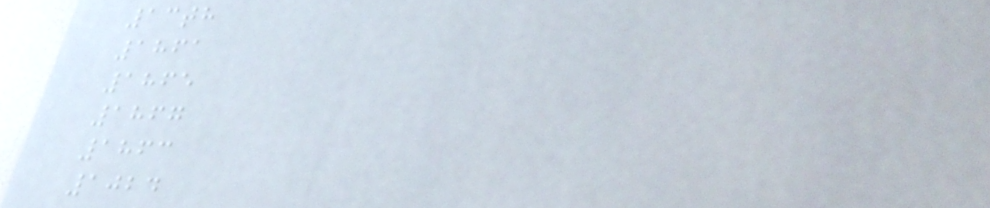13th
1861
1865
1867
1863
1024
